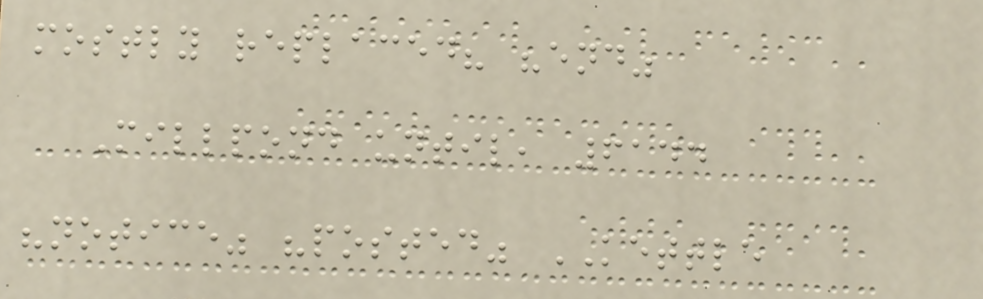mostly replaced? "end"
Millpond until, 6144
"notice" "posted" KETTLE
